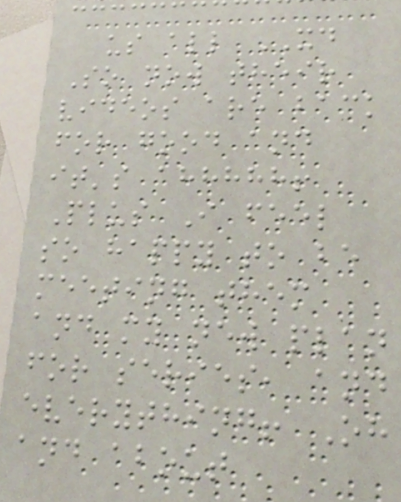us all XD
So now their
videos are back
for good and
it's ahhhhh!
Plus I feel
so happy to be
meeting them
and my new plan
for series, and
everything! Oh
and about
